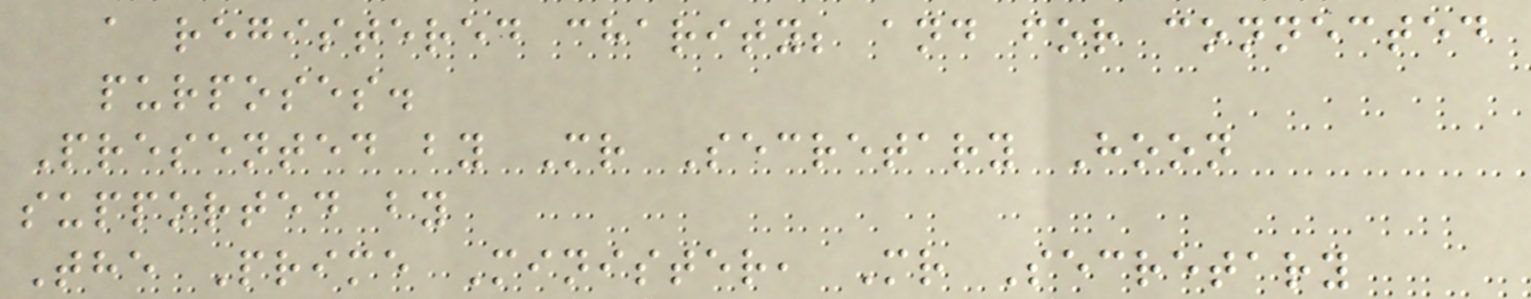a registered charity; and for connected
purposes.
Presented by Mr Secretary Hoon
supported by
The Prime Minister, Mr Secretary
